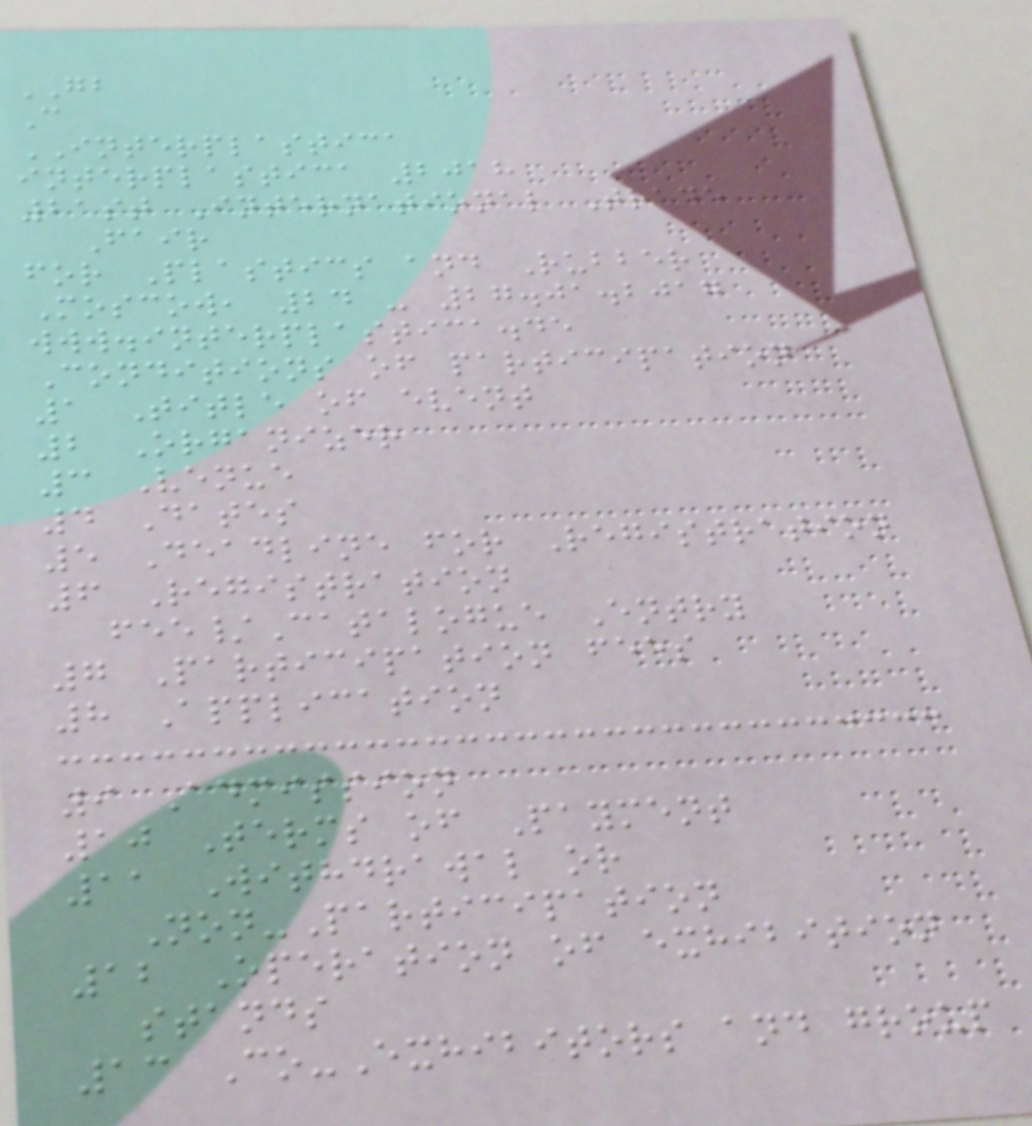GB
C
INTERPLASTICA
interplastica 2018
21st International Trade
Fair
for Plastics and Rubber
Moscow, 24 - 27.01.2017
www.interplastica.de
Conditions of participation
1 Title of event
2 Organizer
3 Venue
4 Dates
5 Deadline for Registration
6 Registration
fee/Catalogue Entry
7 Participation fees
8 Application
9 Admission
10 Terms of Payment
11 Withdrawal or
Non-Participation
12 Operation of exhibition
stands
13 Co-Exhibitors and group
